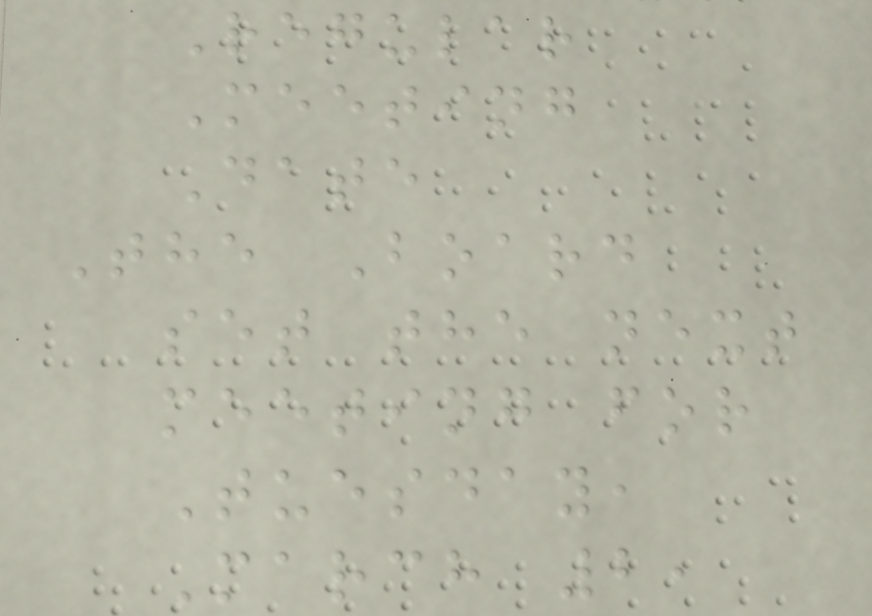Regular
Meeting
Date
The Board
set the next
meeting for
Tuesday,
March 2,
